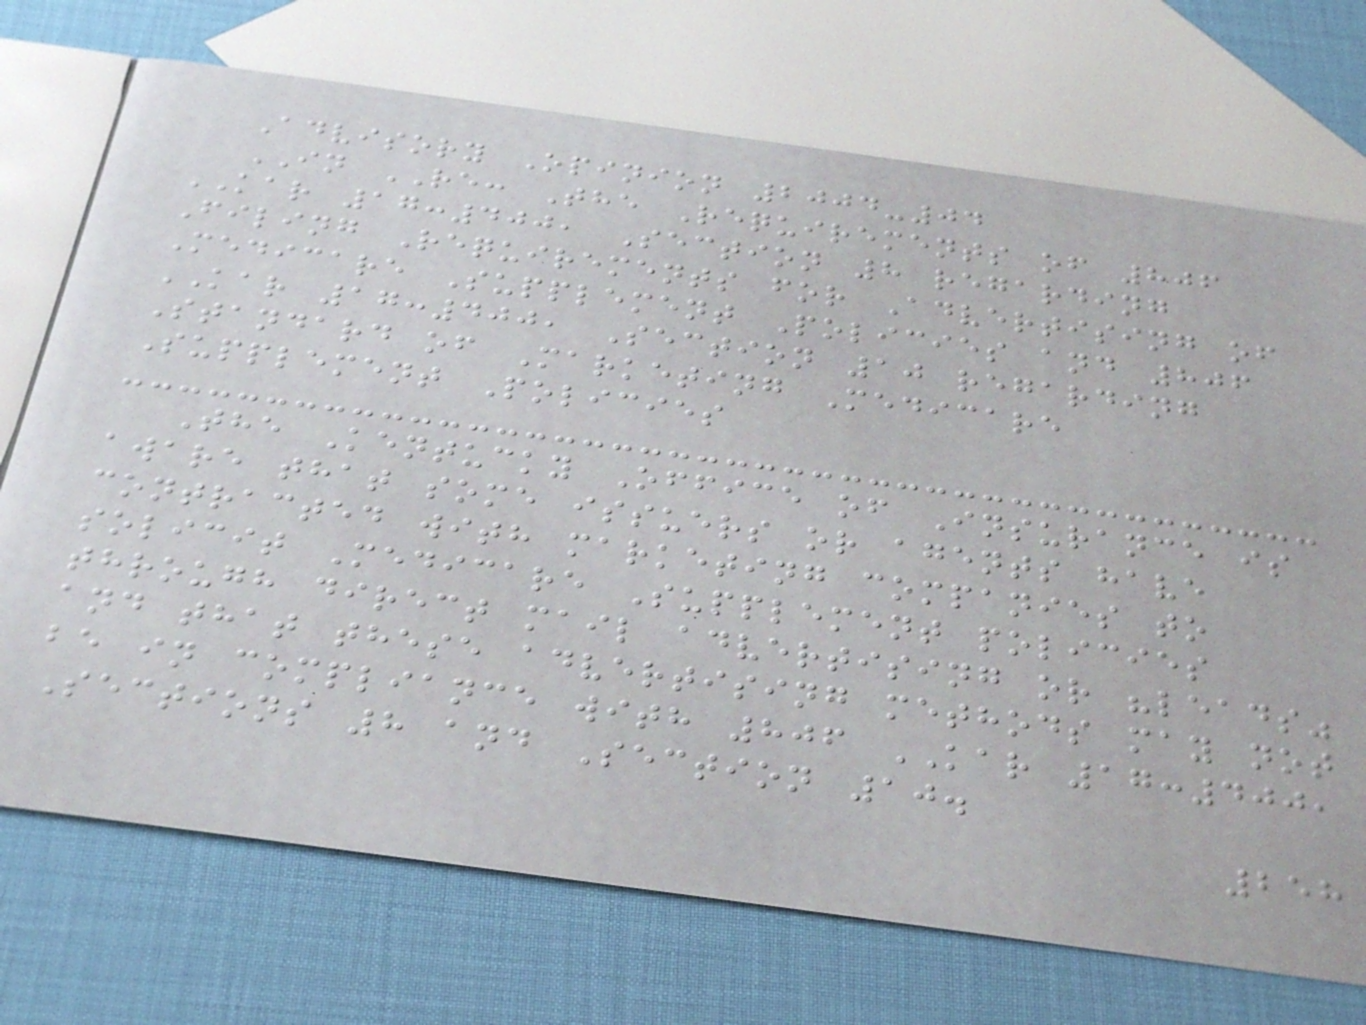Advisory Opinion 2004-04
IN RE: The Requirements of 806
KAR 17:400, Section 8 regarding
Filing Requirements for Advertising of
Medicare Supplement Policies and 806
KAR 17:400, Section 10 regarding
Standard of Marketing Medicare
Supplement Policies
The Kentucky Office of Insurance is
aware that some issuers or agents have
contracted with marketing companies to
solicit Medicare Supplement policies
through direct mail advertising or "leads"
and that these advertising methods may not
be in compliance with 806 KAR 17:400,
Sections 8 and Section 10.
258
